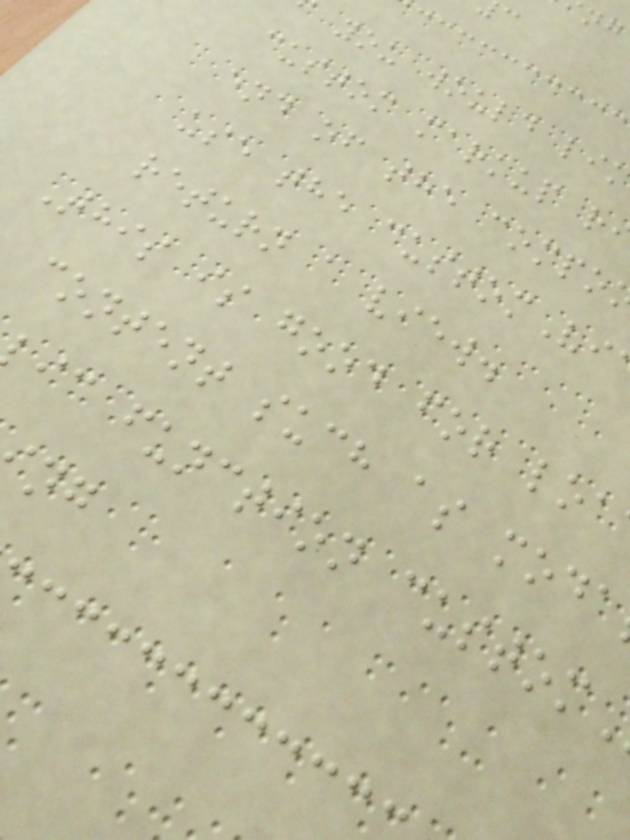you would li
custom markup r
end of the compo
use the customVi
return a view.
This is good for loa
content such as moda
ic function custom
